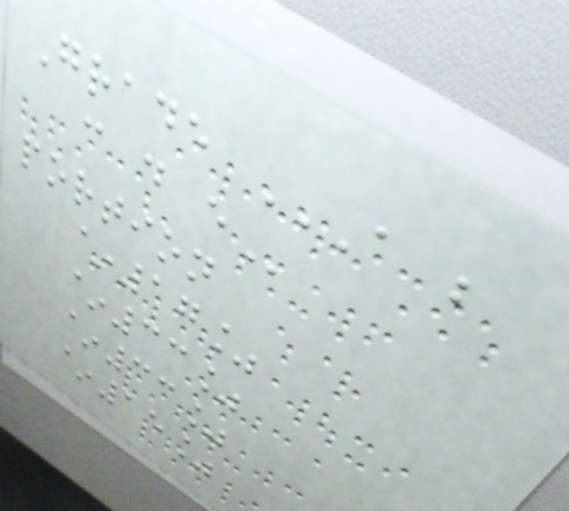Grade A B
C D E
portion
~17%
~33%
~33%
~15%
